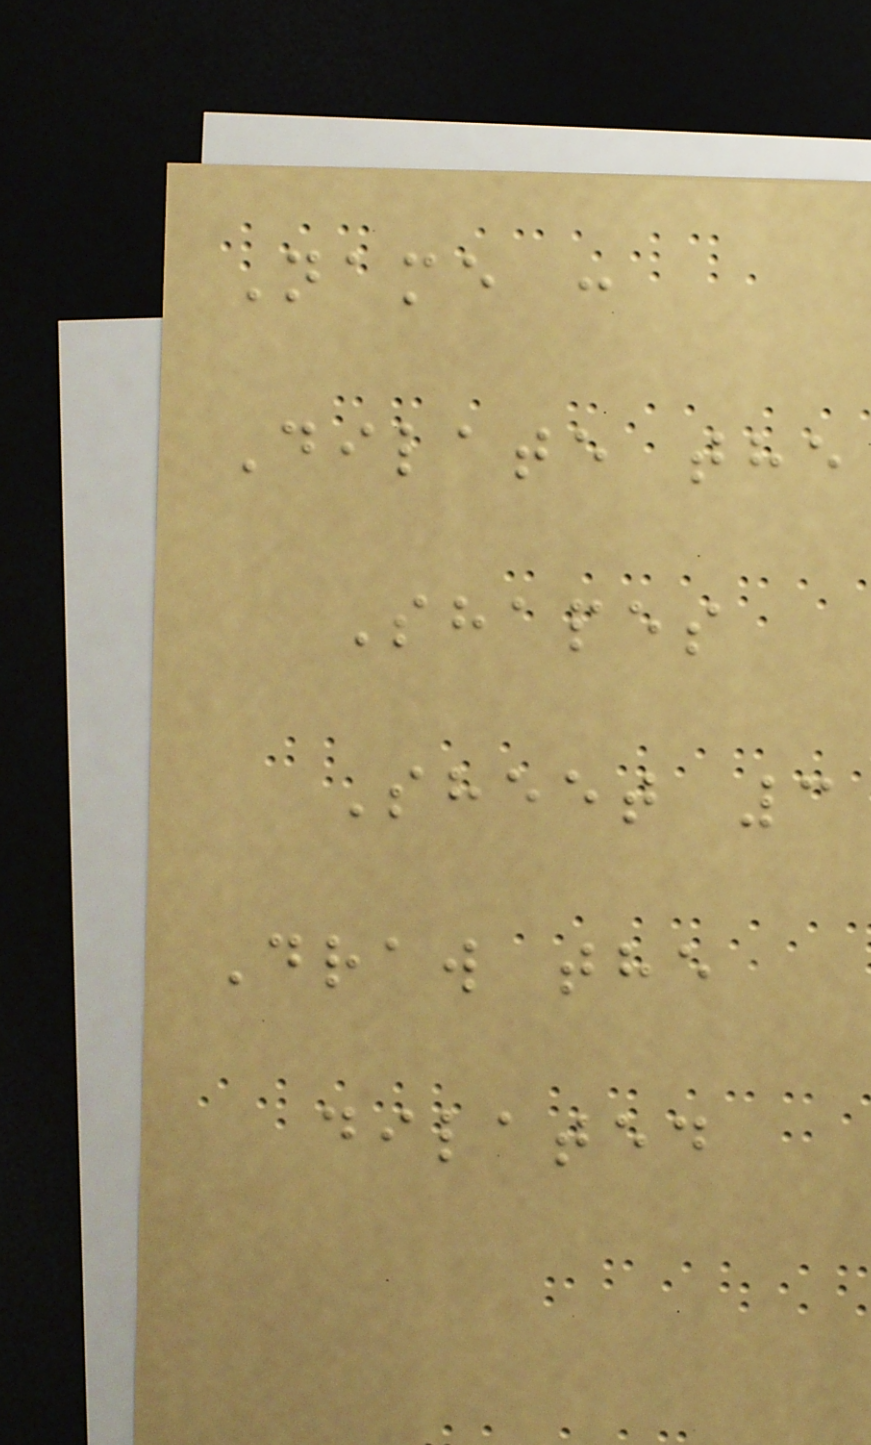Name :
Dilate the
Shapes
Sheet 3
Draw the
dilated
